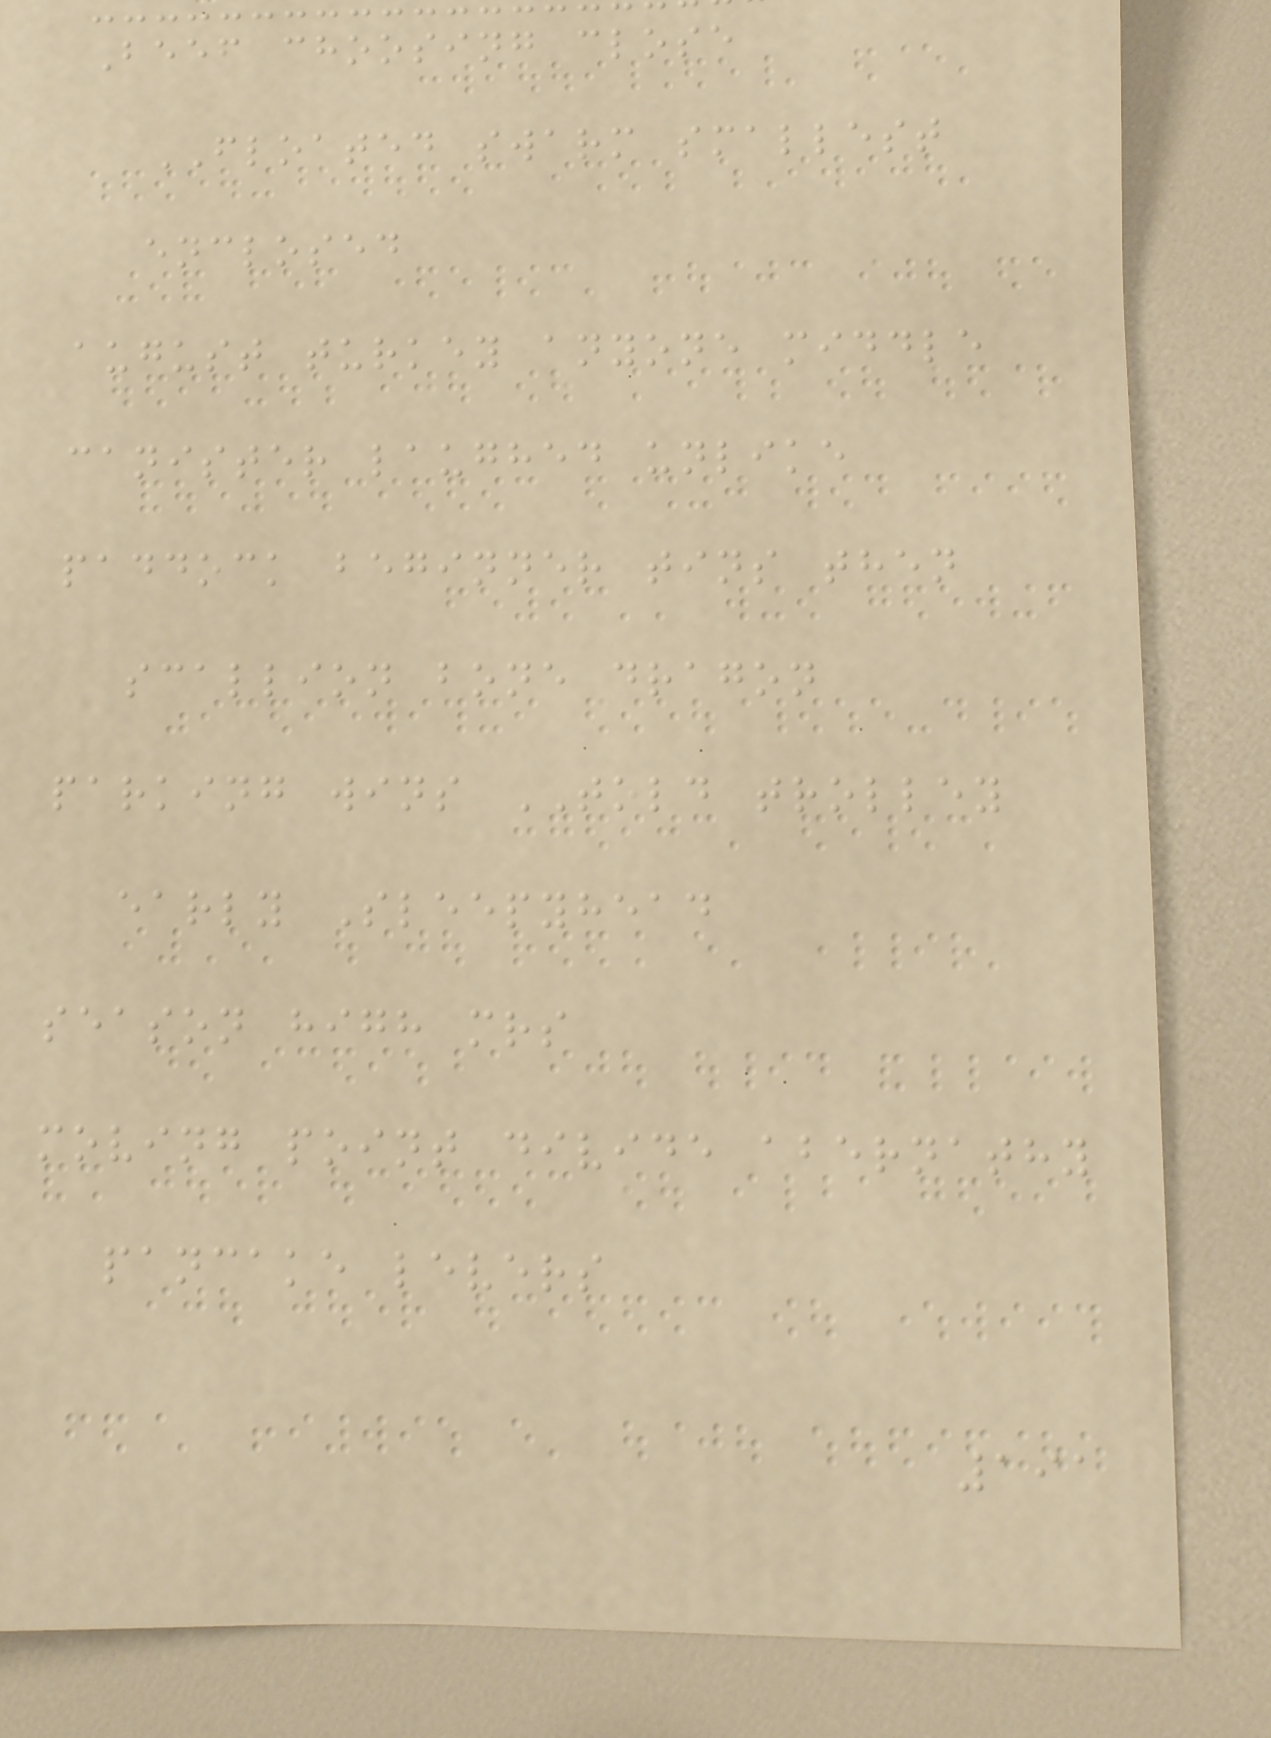Beef choosing close
FLOATED swarm smallest
enclosed
august turkey anyone middle
canister laughed unlike
paddock beginner tins then
scallion bone dragon
parking wins TOLD trolley
early Sleepyhead
season high mrs
moving point divide abernathy
pancake levers
191
